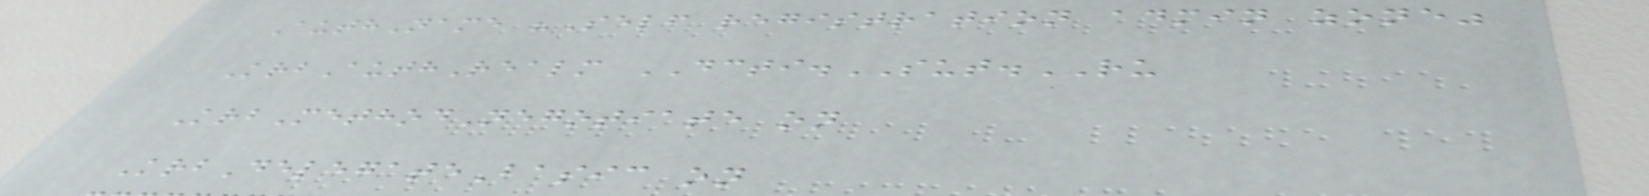AuthName "Self registration admin zone"
KrbAuthRealm DCTI.SUT.RU
KrbMethodNegotiate on
KrbDelegateBasic on
